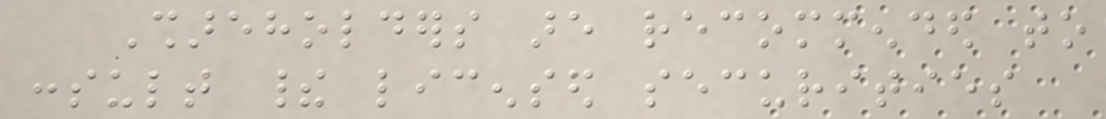Shareholders are recommended to
consult their licensed securities
